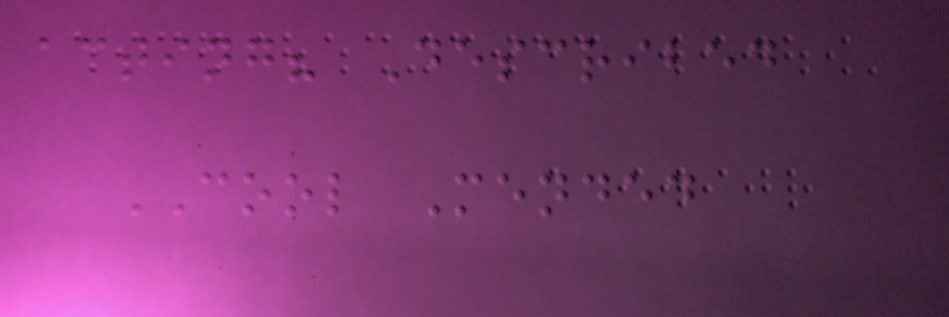acting? Described
COOL Mended
